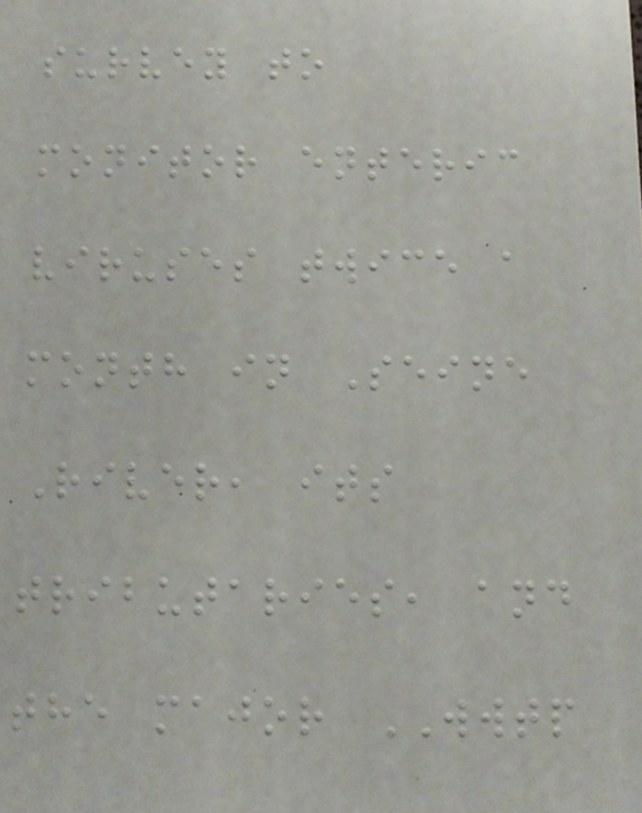survey to
monitor enteric
viruses twice a
month in Seine
River, its
tributaries, and
the major WWTP
